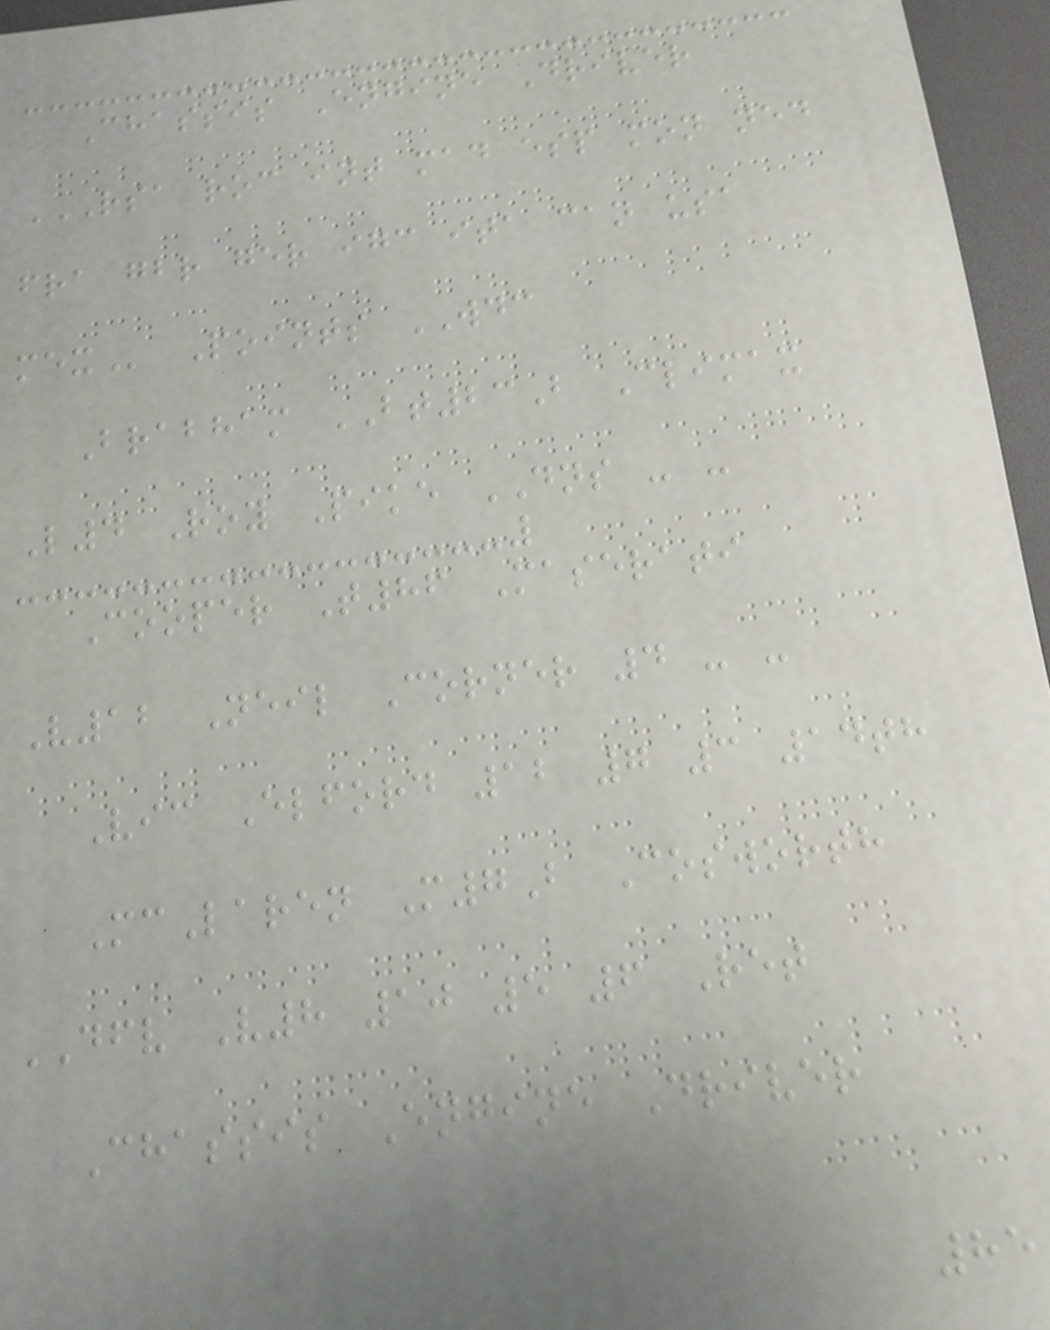Chassis Engine Driver
RSA ROC INT MAD ESP MON NED
FRA GBR GER IGC ITA CAN USA
MEX Points WDC
Brabham BT23B Climax
L4 Roy Pike DNS - -
Cooper T86 Maserati
V12 Neil Corner 4 - -
Vic Elford 12 7 3 14th
McLaren M7B Cosworth
DFV V8 10 5 6 Ret
Chassis Engine Driver
85
